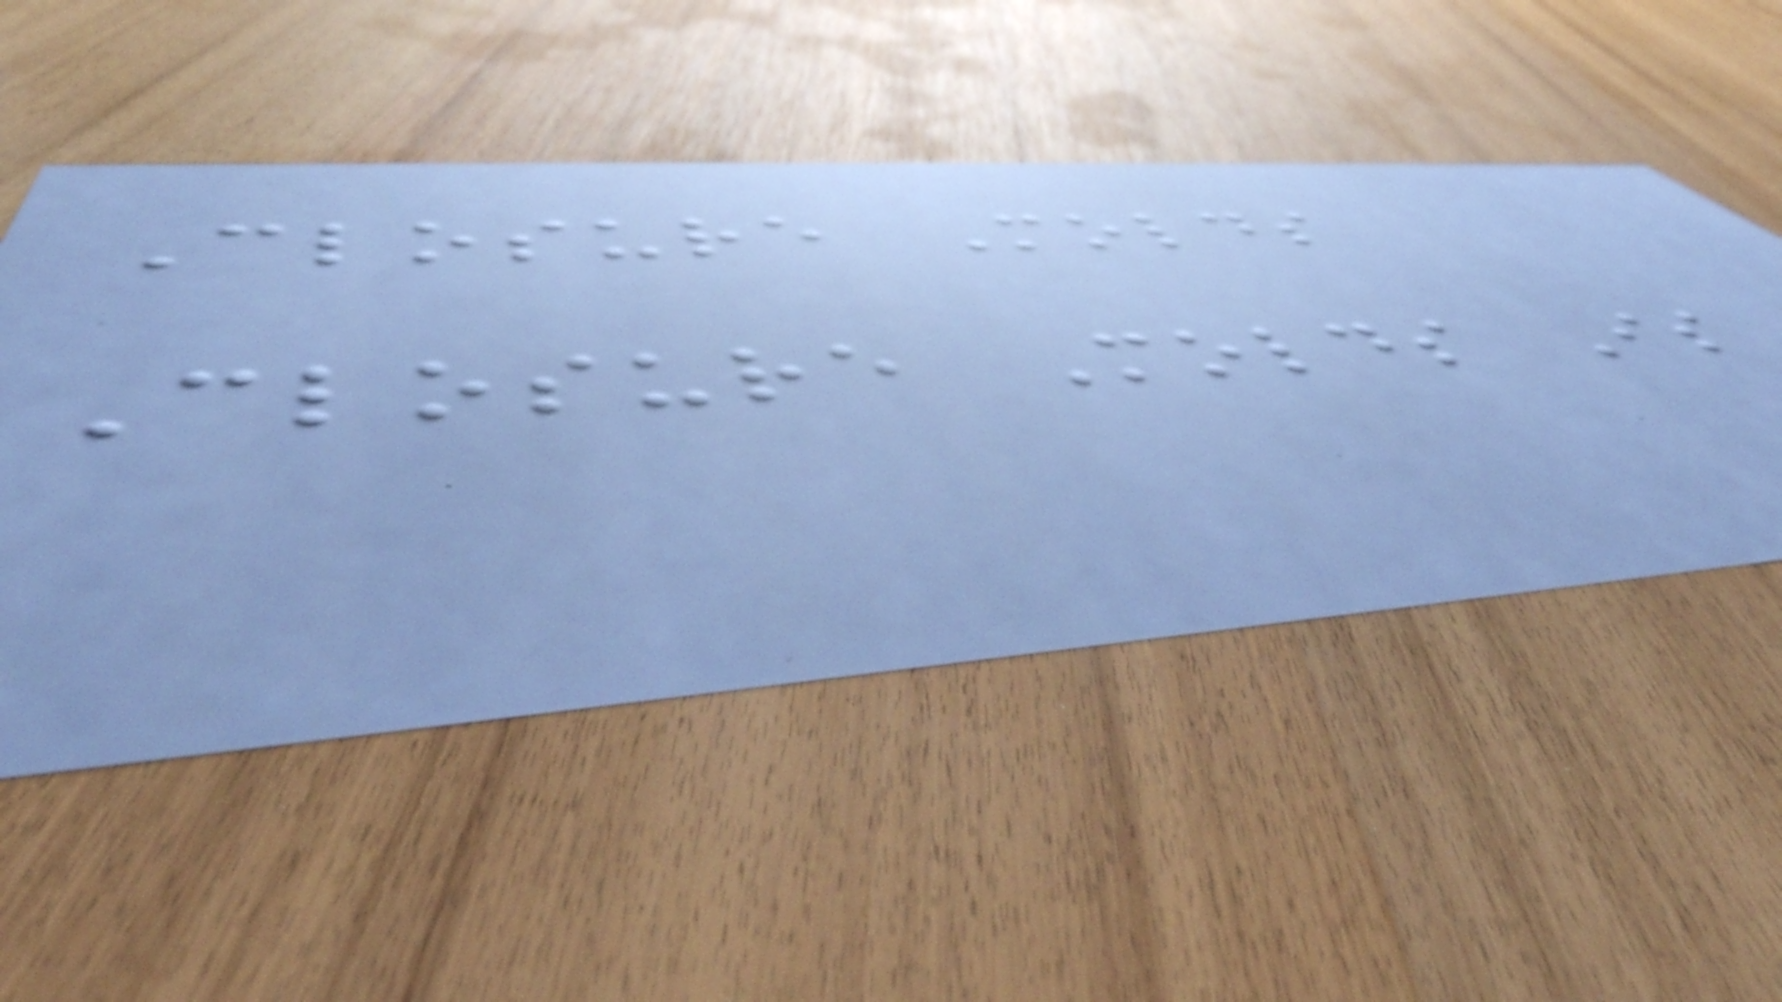Closure Molds
Closure Molds Is
